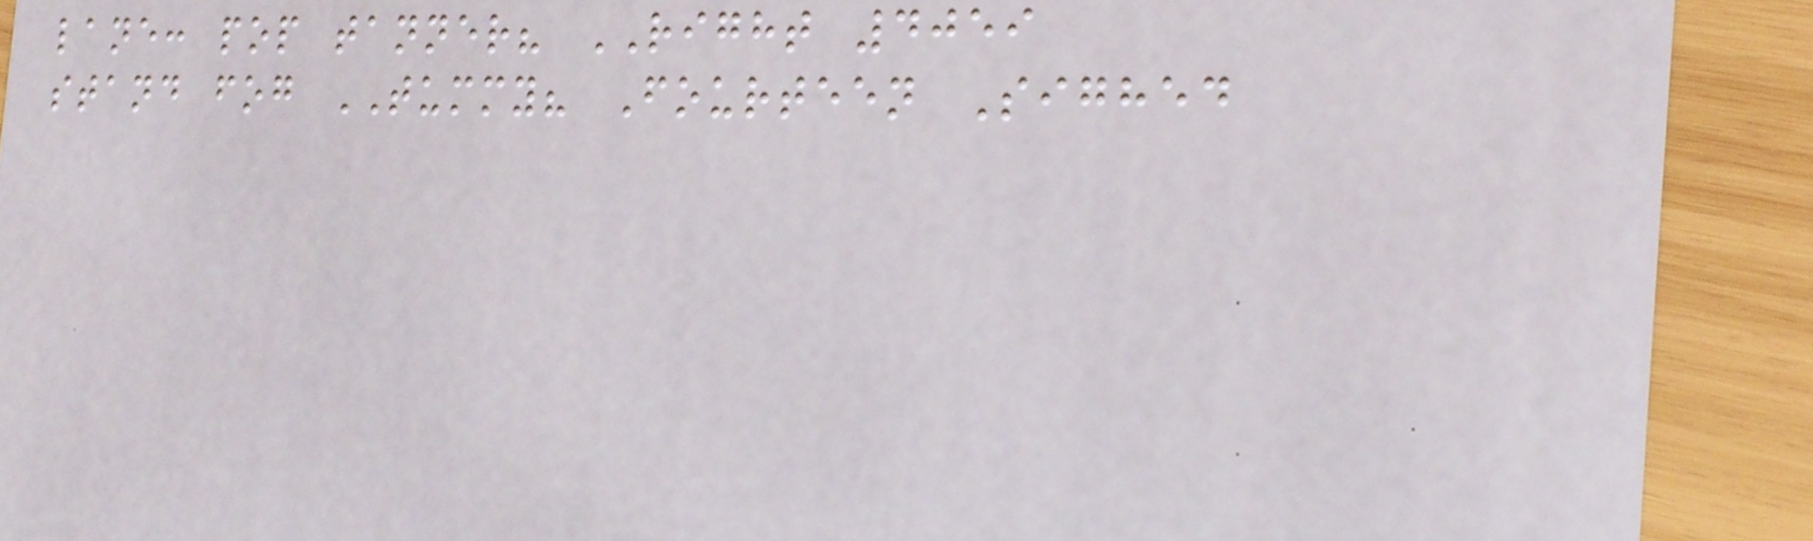lane: pop tanner? RIGHT 4059
stand fog TUMMY? Fourteen Sighed
